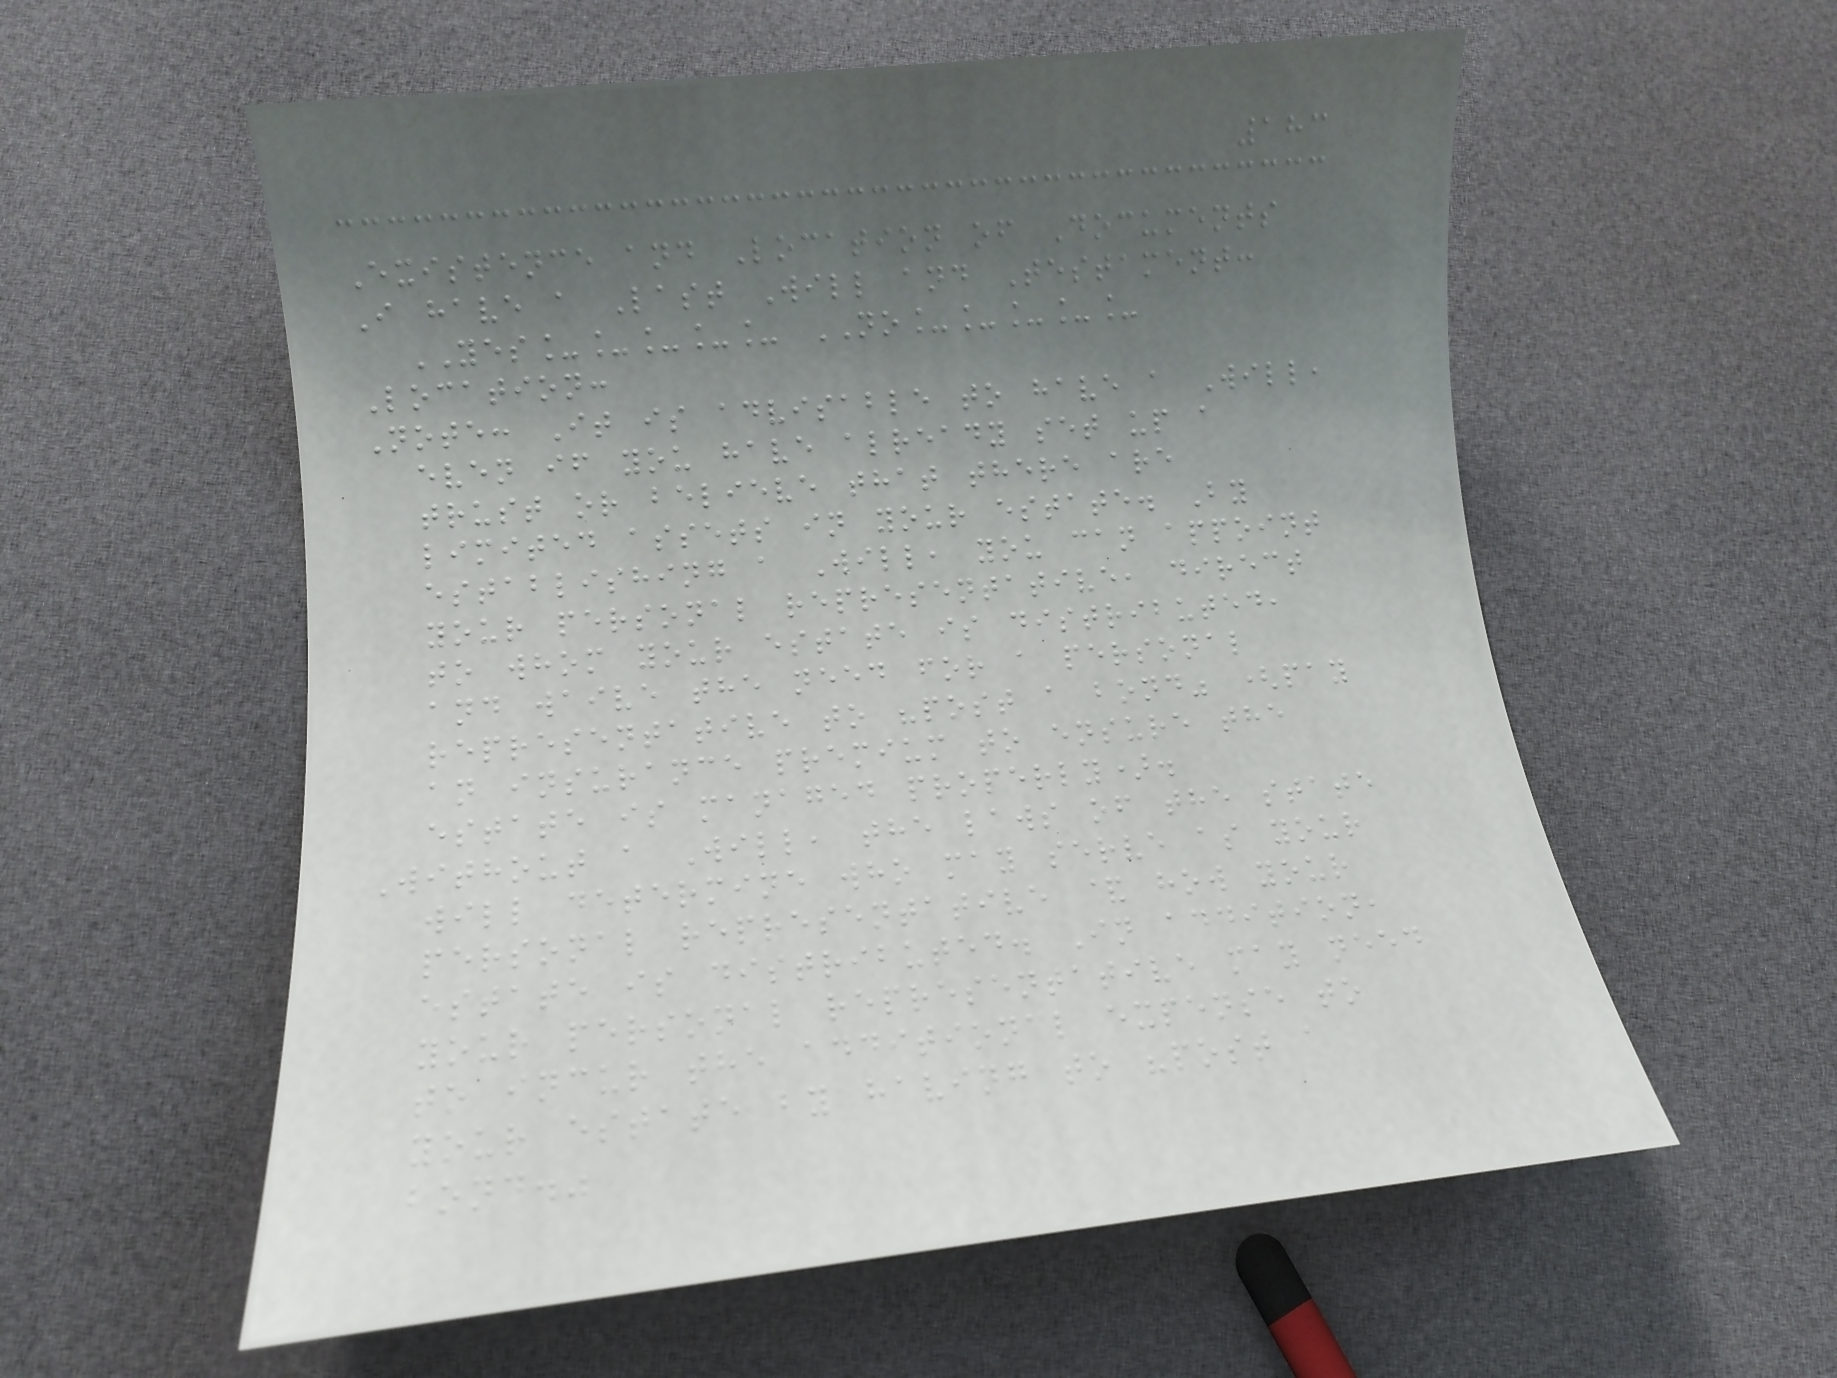183
Existence and Location of Documents
I have a Last Will and Testament:
YES_____ NO_____
Location:
Note: It is advisable to have a Will,
even if you have already set up a
trust or believe that there are
limited assets in your estate. By
establishing a Will, you can appoint
your personal representative, direct
to whom your estate is distributed,
and waive the need for a personal
representative to "post a bond" (pay
an insurance premium to ensure the
estate is managed properly).
Without a Will, the laws of the state
will determine who may serve as your
personal representative & how your
estate is distributed. In addition,
your personal representative may need
to incur the additional expense to
your estate by having to "post a
bond."
